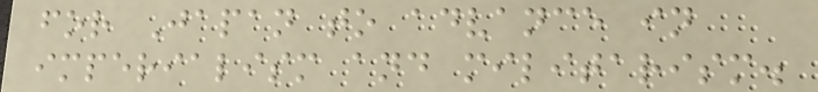for Japan to advance in
imperialism and militarism.
